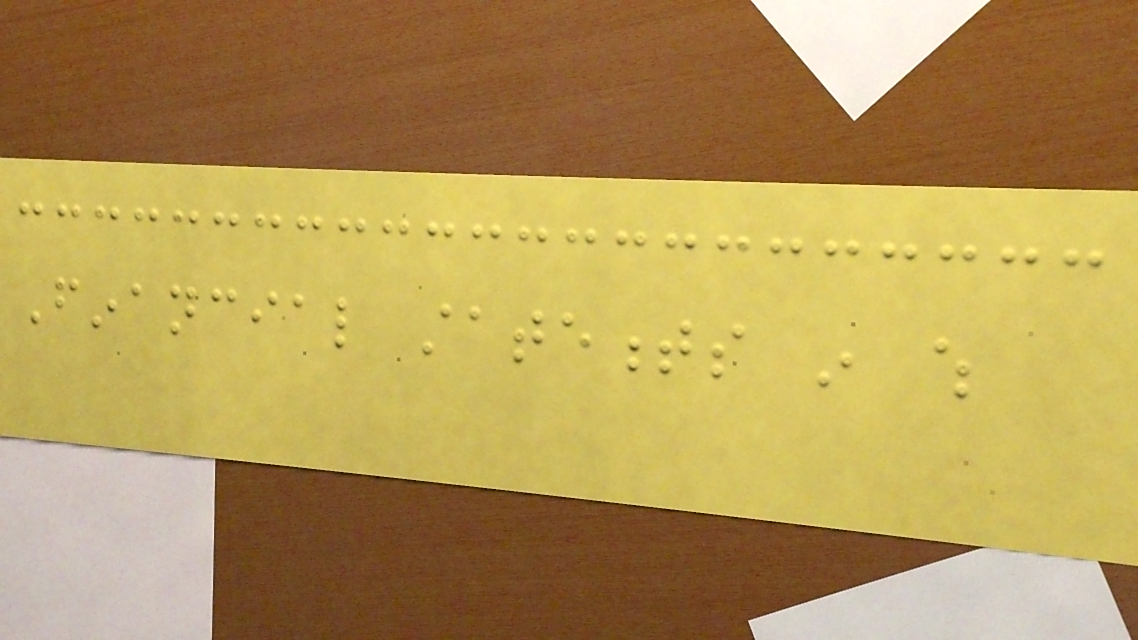Financial statements in which
